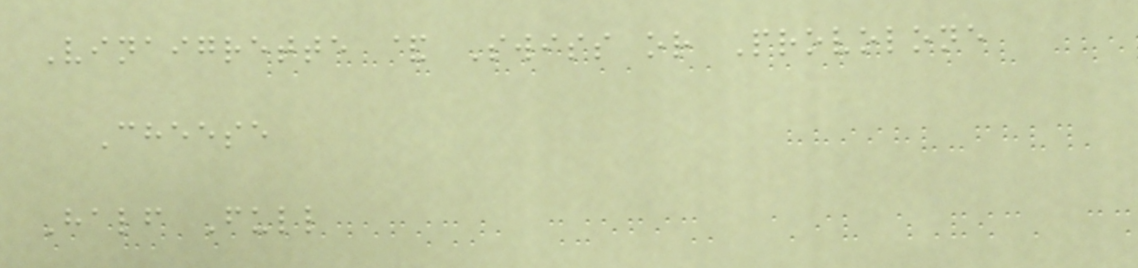Vinaigrette & Swiss or Provolone
Cheese
Half Full
